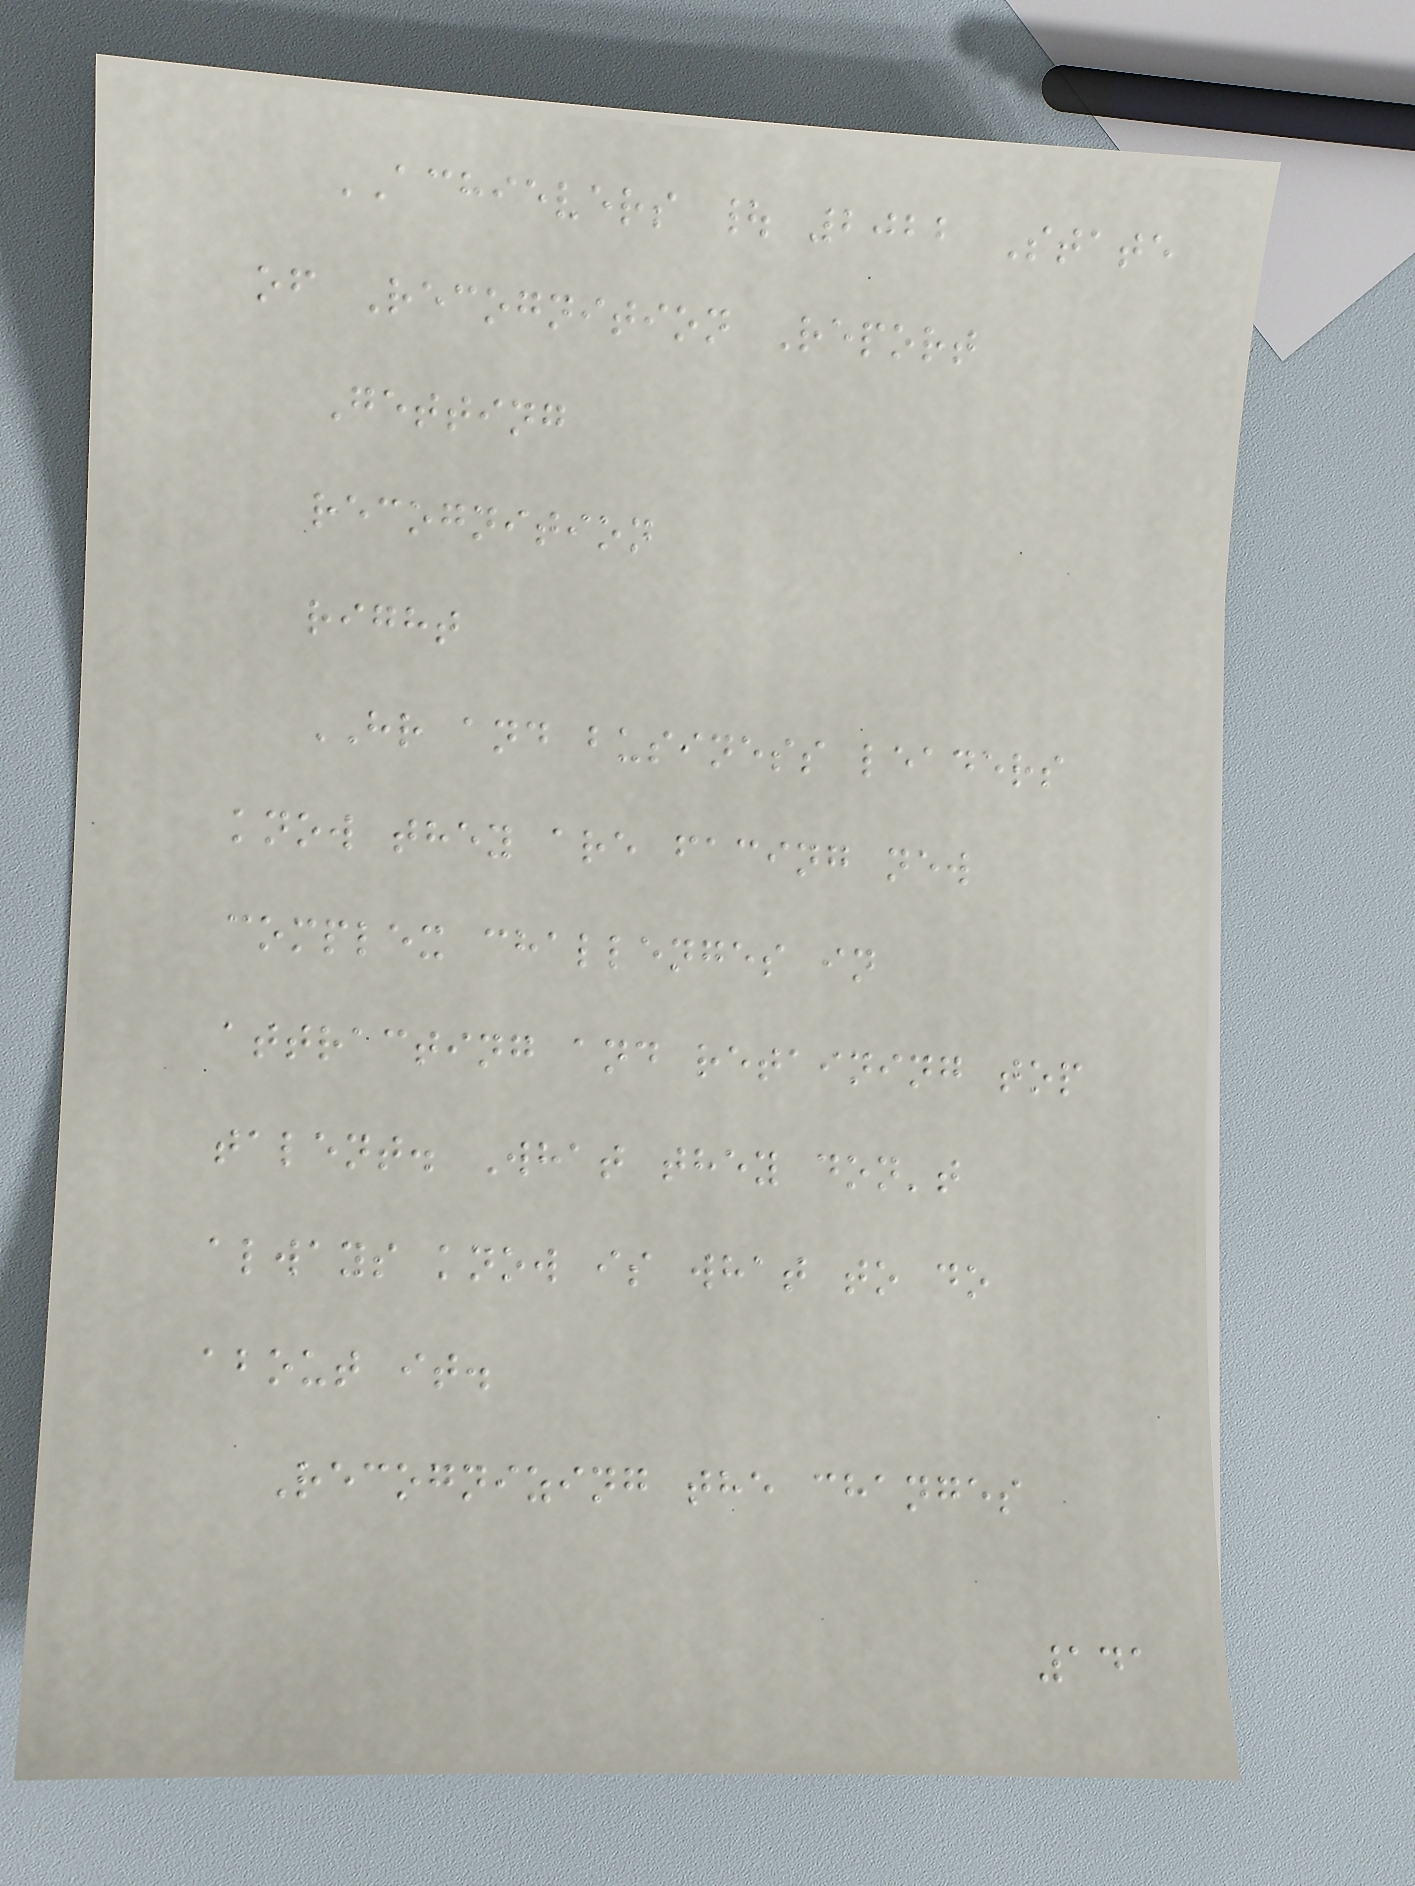ACHIEVERS | 2022 State
of Recognition Report
Getting
recognition
right
HR and business leaders
know they are facing new
complex challenges in
attracting and retaining top
talent. What they don't
always know is what to do
about it.
Recognizing the changes
141
